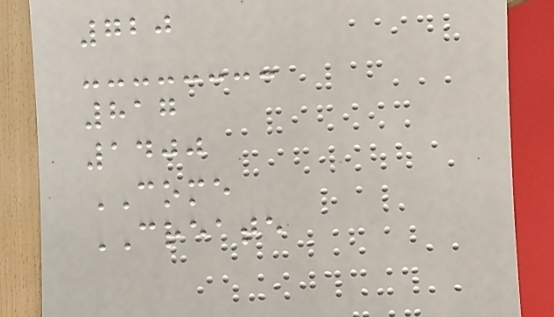720
817
1400
COME
CREATE
